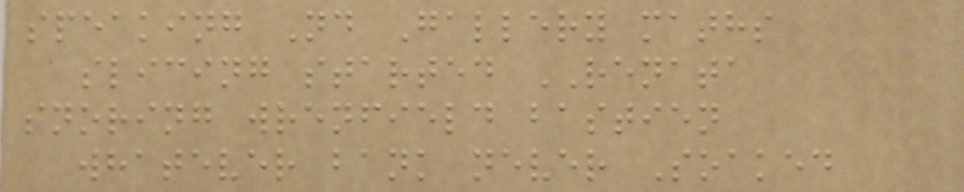speaking Nd Gallery maths
slicing started RENATA
snoring wrenfield bastien
whatever bank never Soaked
